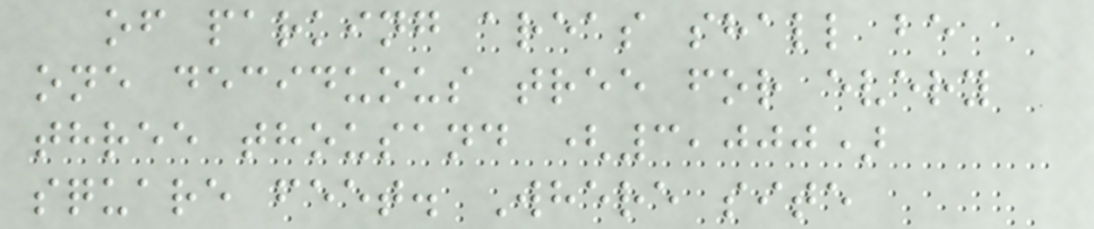of parking areas shall be
one deciduous tree for every
three thousand (3,000)
square feet. Where site
